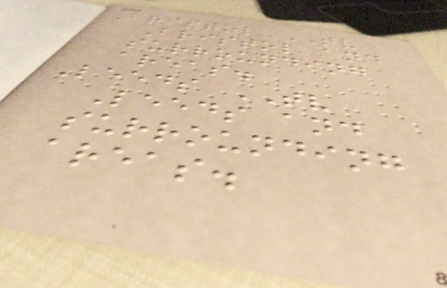Bristol TV
Bristol and
surrounding
areas.
Leeds TV
Leeds and
surrounding
areas.
